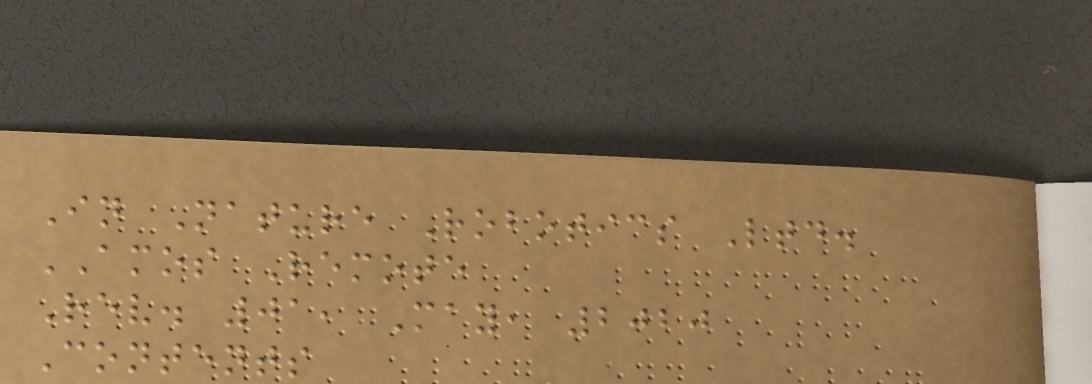In Nature Robotics Ltd.
AMOS Remote
Rev. 01, May, 2020
Contents
